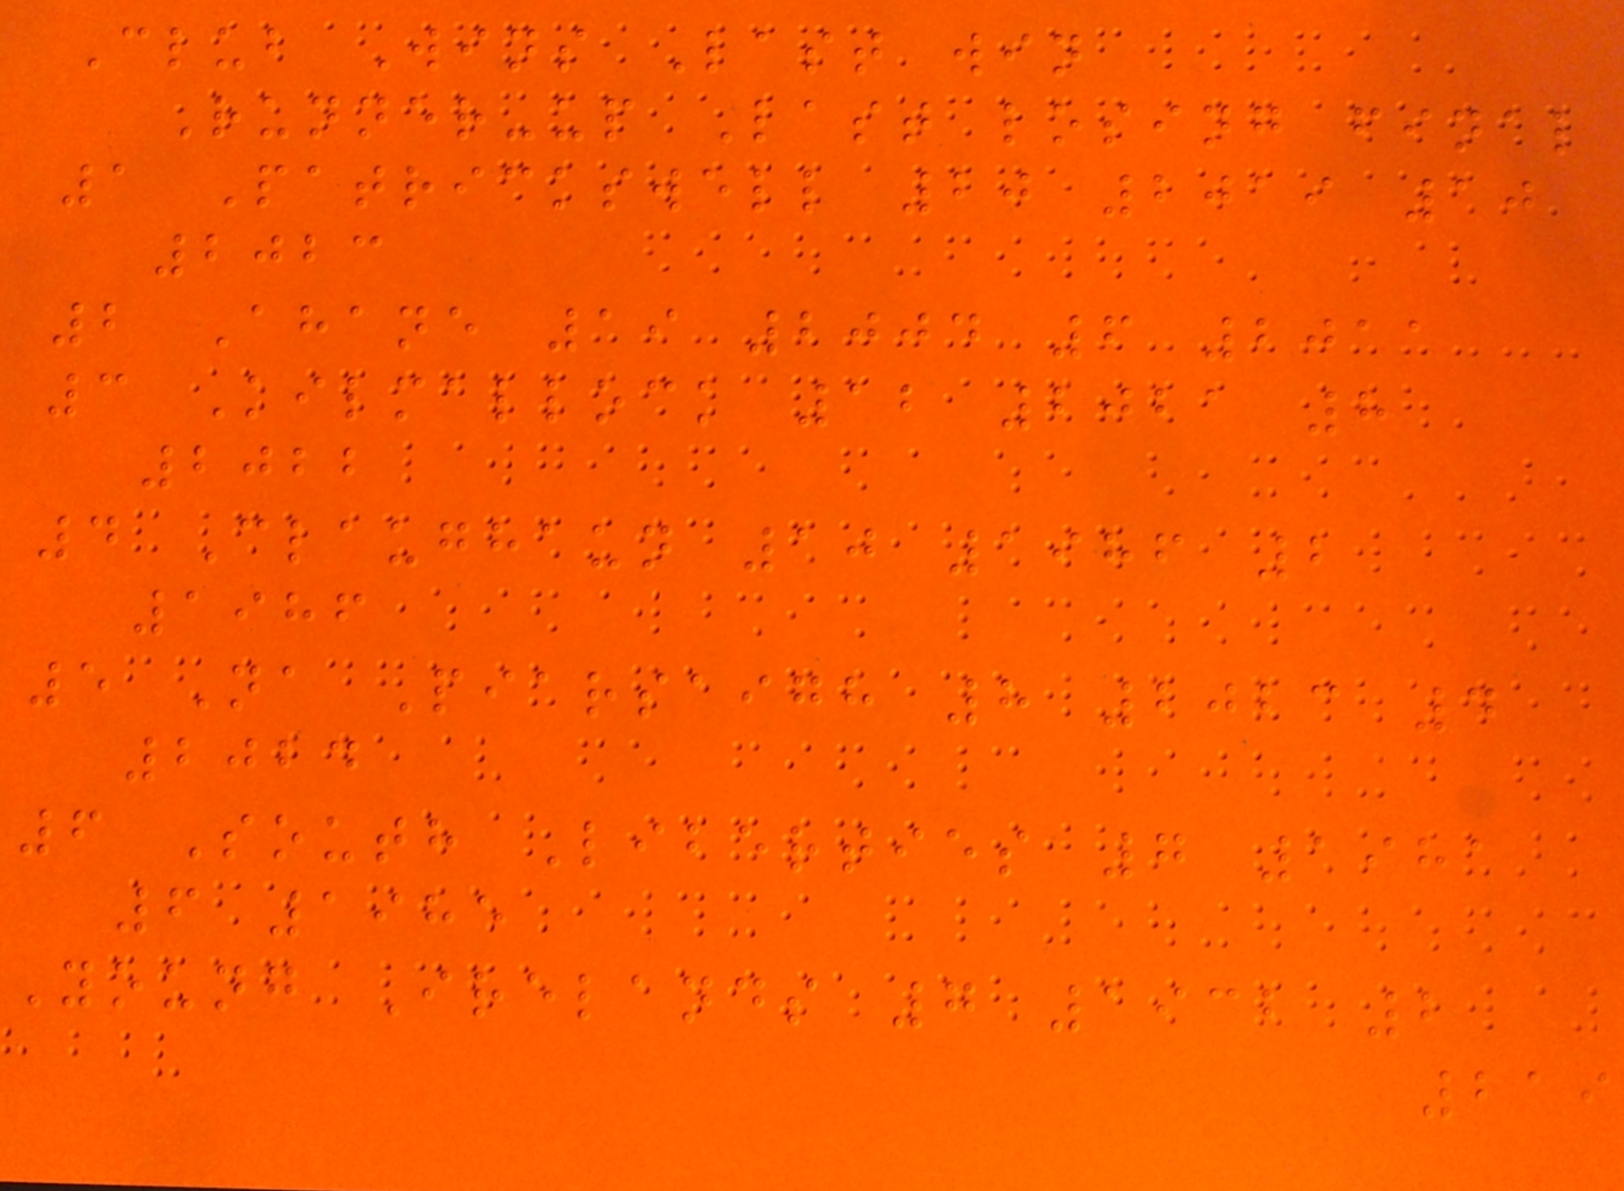Club Wins Last win
Runner-up Last losing final
1 Patrickswell 20 2019 10
2023
2 Ahane 19 2004 6 2011
3 Kilmallock 12 2021 8
2022
4 Claughaun 10 1986 2
1986
5 Na Piarsaigh 8 2023 4
2024
6 South Liberties 7 1981
6 1985
Young Irelands 7 1932 2
219
